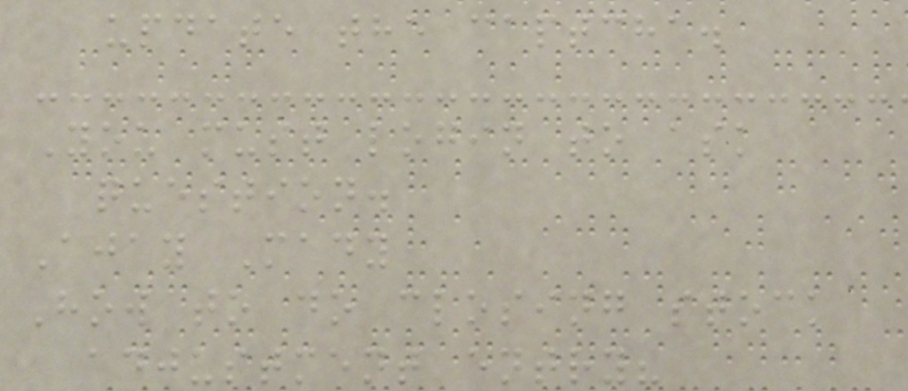update the captcha.
You must login to ask
question.
Ajay Mady
How to do closing stock
adjustment entry?
